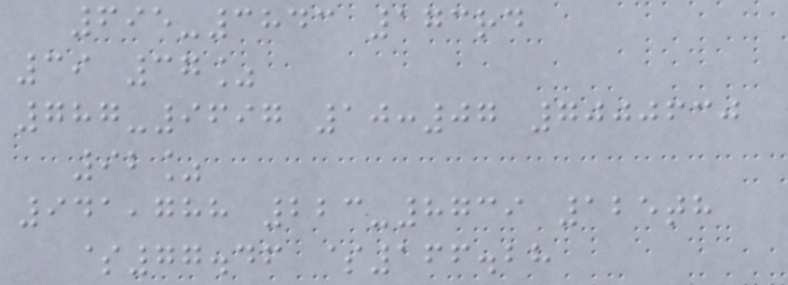695-3843 173rd
39 37%
787-9697 10:07 7000630
92%
941,788 223-8739 125th
$77.46 $166.28
